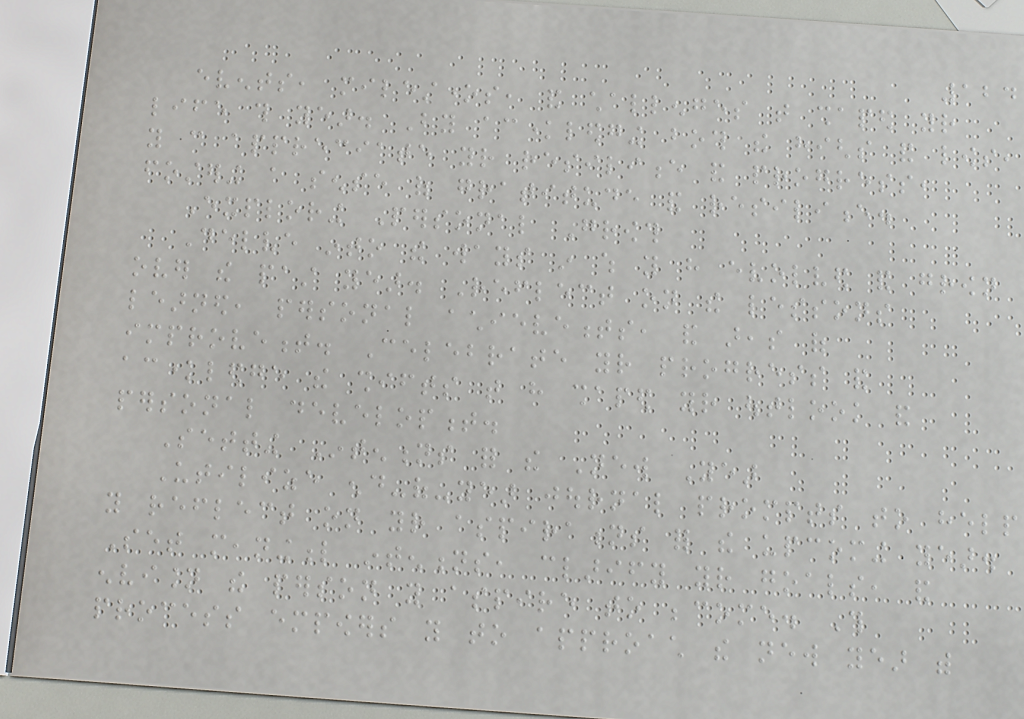124
events, milestones, and challenges that shaped your
life this year. By acknowledging both the highs and lows,
you can appreciate your resilience and progress,
fostering a sense of gratitude and resilience.
Exploring Personal Growth
Delve into the ways in which you have evolved and grown
over the past year. Reflect on the lessons
learned, personal achievements, and areas of
improvement. Celebrate your progress and
acknowledge the shifts that have shaped your outlook and
personal development.
Setting Intentions for the New Year
Utilize end-of-year journal prompts to help
you reflect on your aspirations for the upcoming year.
Set meaningful intentions, clarify your goals, and
envision the person you aspire to become. This
process empowers you to approach the new year with
